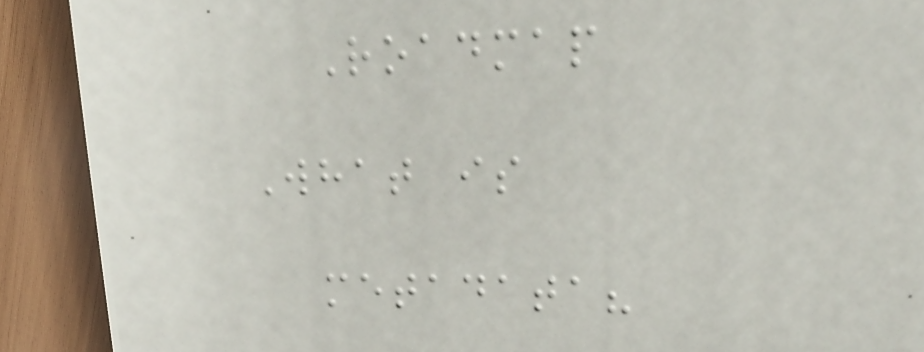Roadmap
What is
metadata?
